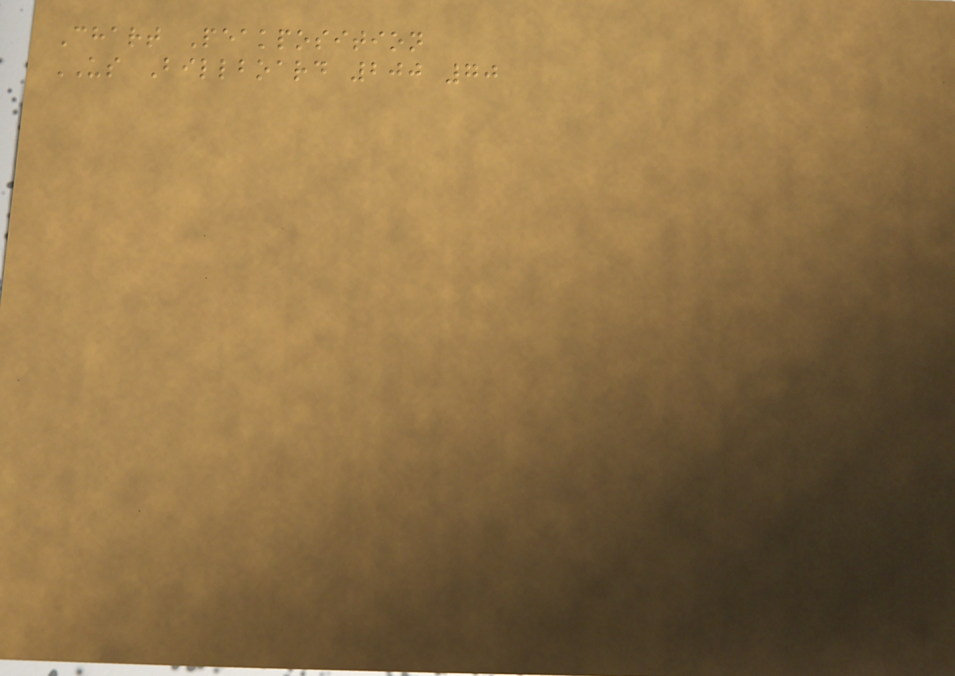Chart Peakposition
US Billboard 200 70
